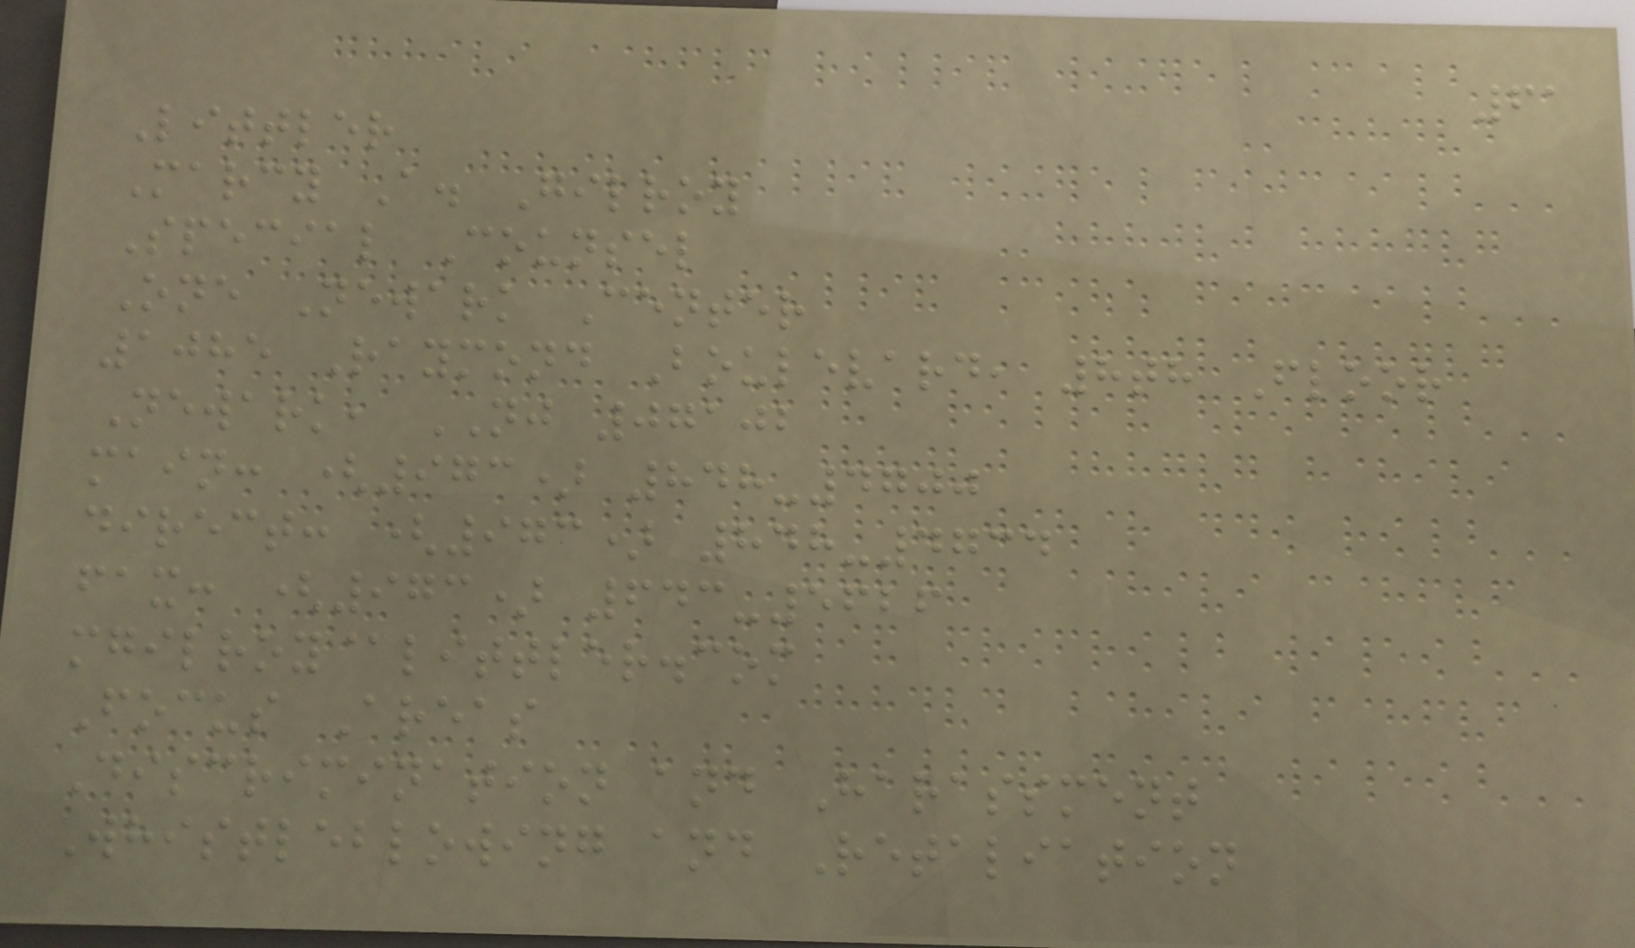61
Littler
Marcy A. Gilroy
Special Counsel
One Newark Center
1085 Raymond Boulevard, 8th Floor
Newark, NJ 07102
main: (973) 848-4700
direct: (973) 848-4734
fax: (973) 643-5626
mgilroy@littler.com
Focus Areas
Discrimination and Harassment
Whistleblowing and Retaliation
